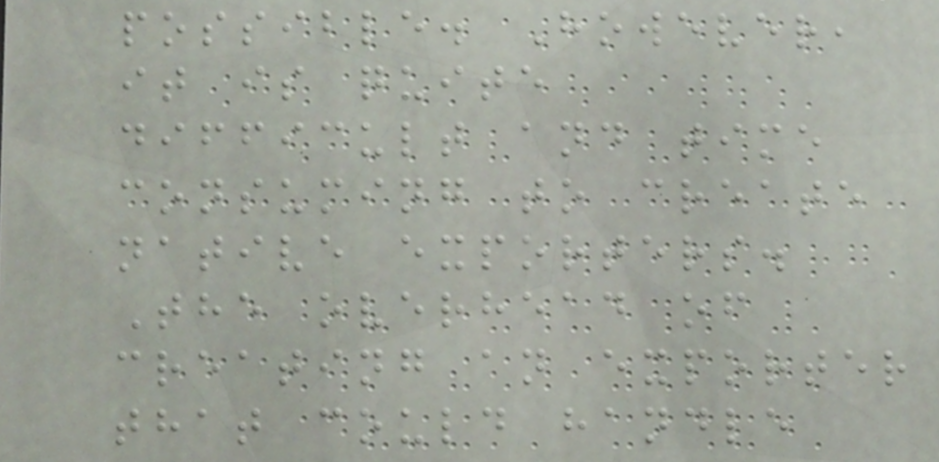possible. However,
it is quite
difficult and time
consuming to create
native exporters.
The overhead of
creating an exporter
that could handle
